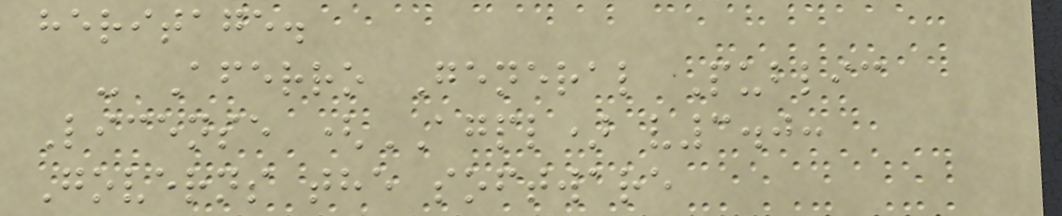heritage.
- Aferro General Public
License (AGPL) v3.0:
Governs the software
